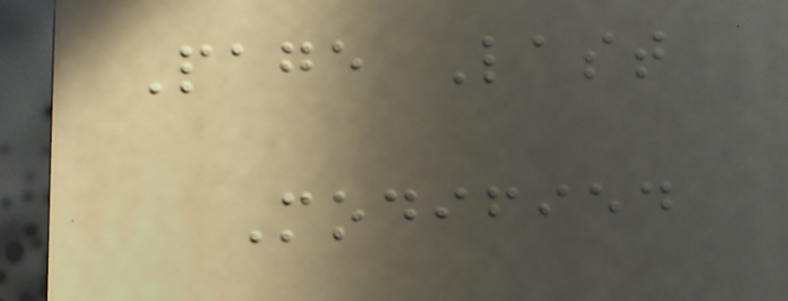Page Last
Modified
